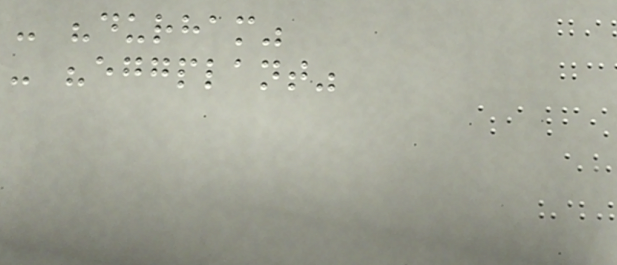- "durham"
- "eggplant"
